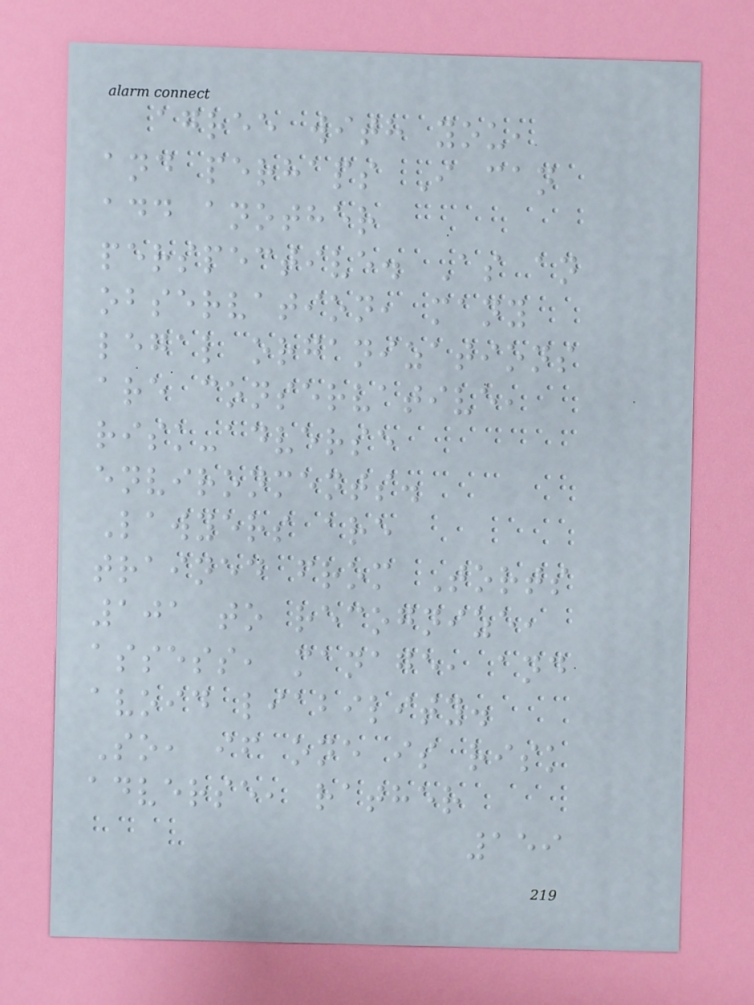agree with you,
and perhaps I can
add another
perspective. As an
observation, many
legal organizations
are conservative,
risk-adverse
environments.
Lawyers are
trained from Torts
101 to recognize,
assess, manage, and
avoid liability.
So, if one is risk
adverse, rather
159
